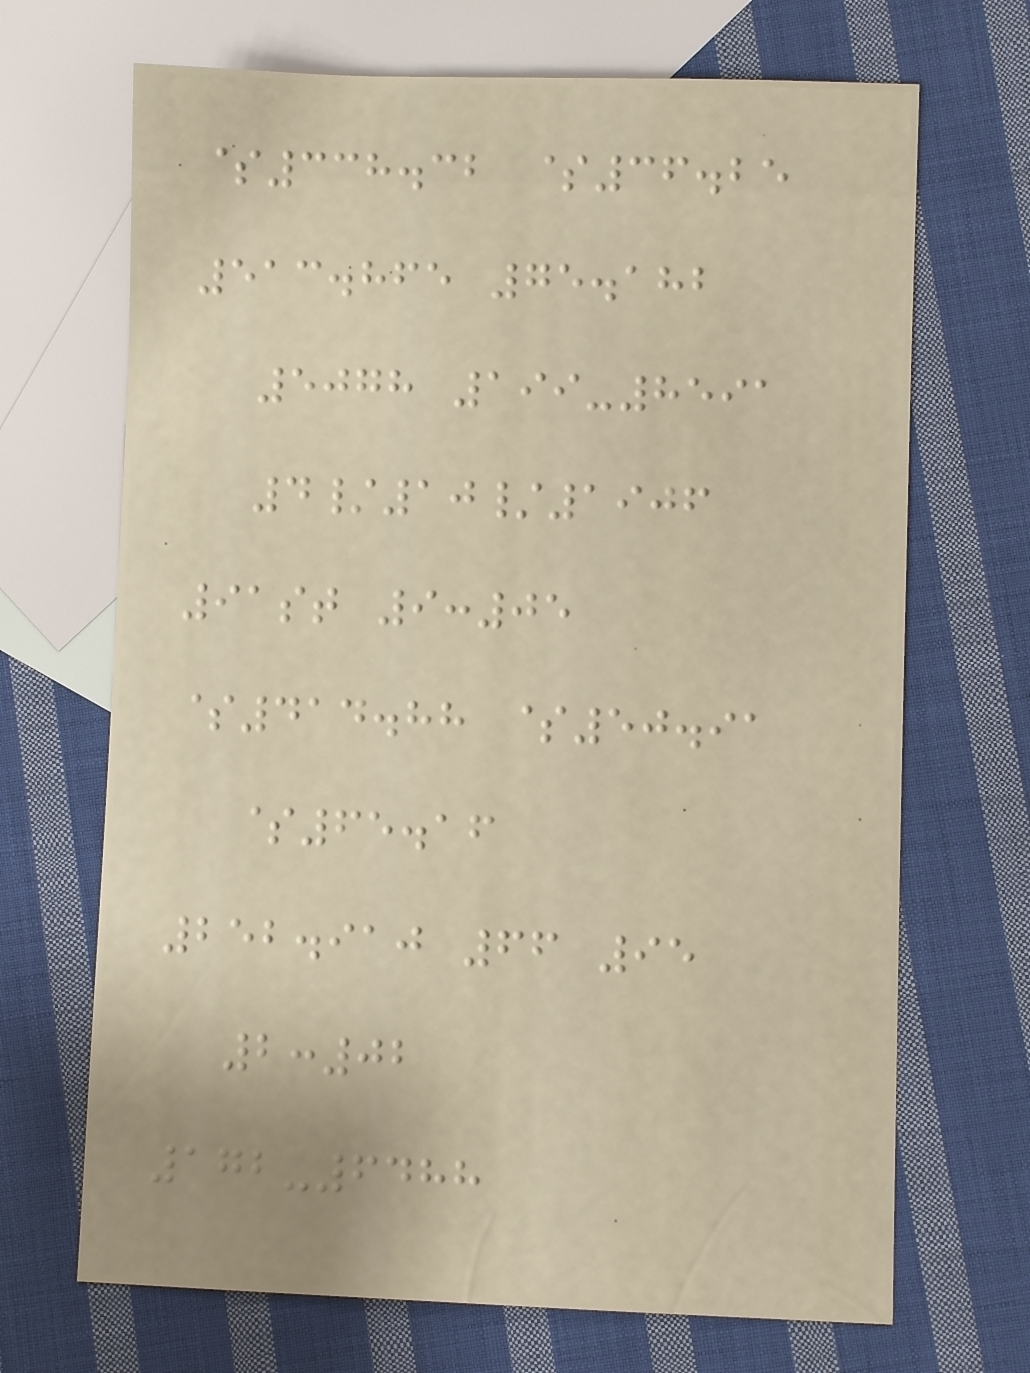$338.32 $36.25
513.865 75.182
5078 199-8591
4/10/1906
91st 9:05
$414.88 $50.91
$65.16
252.910 66 95
2:02
172-6488
